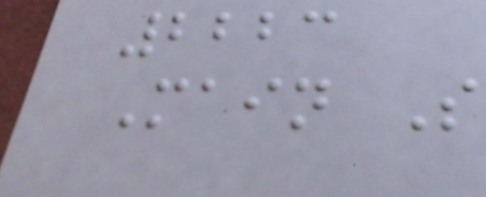2223
Main S
